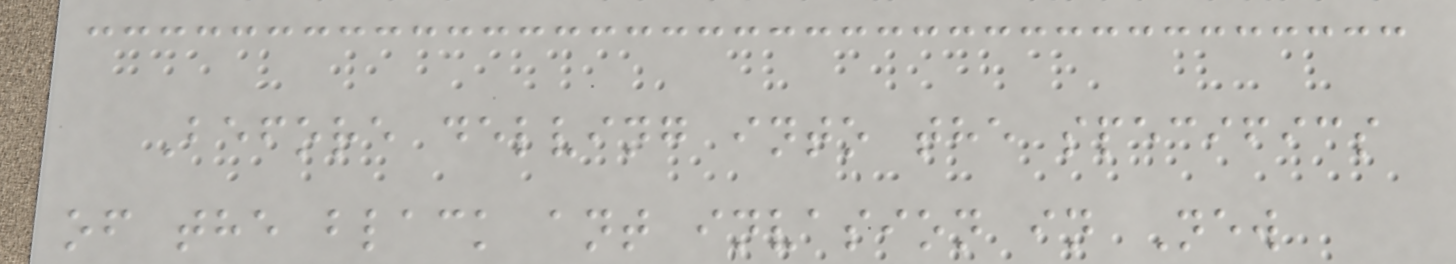Before delving into the specifics
of the black ant invasion in New
